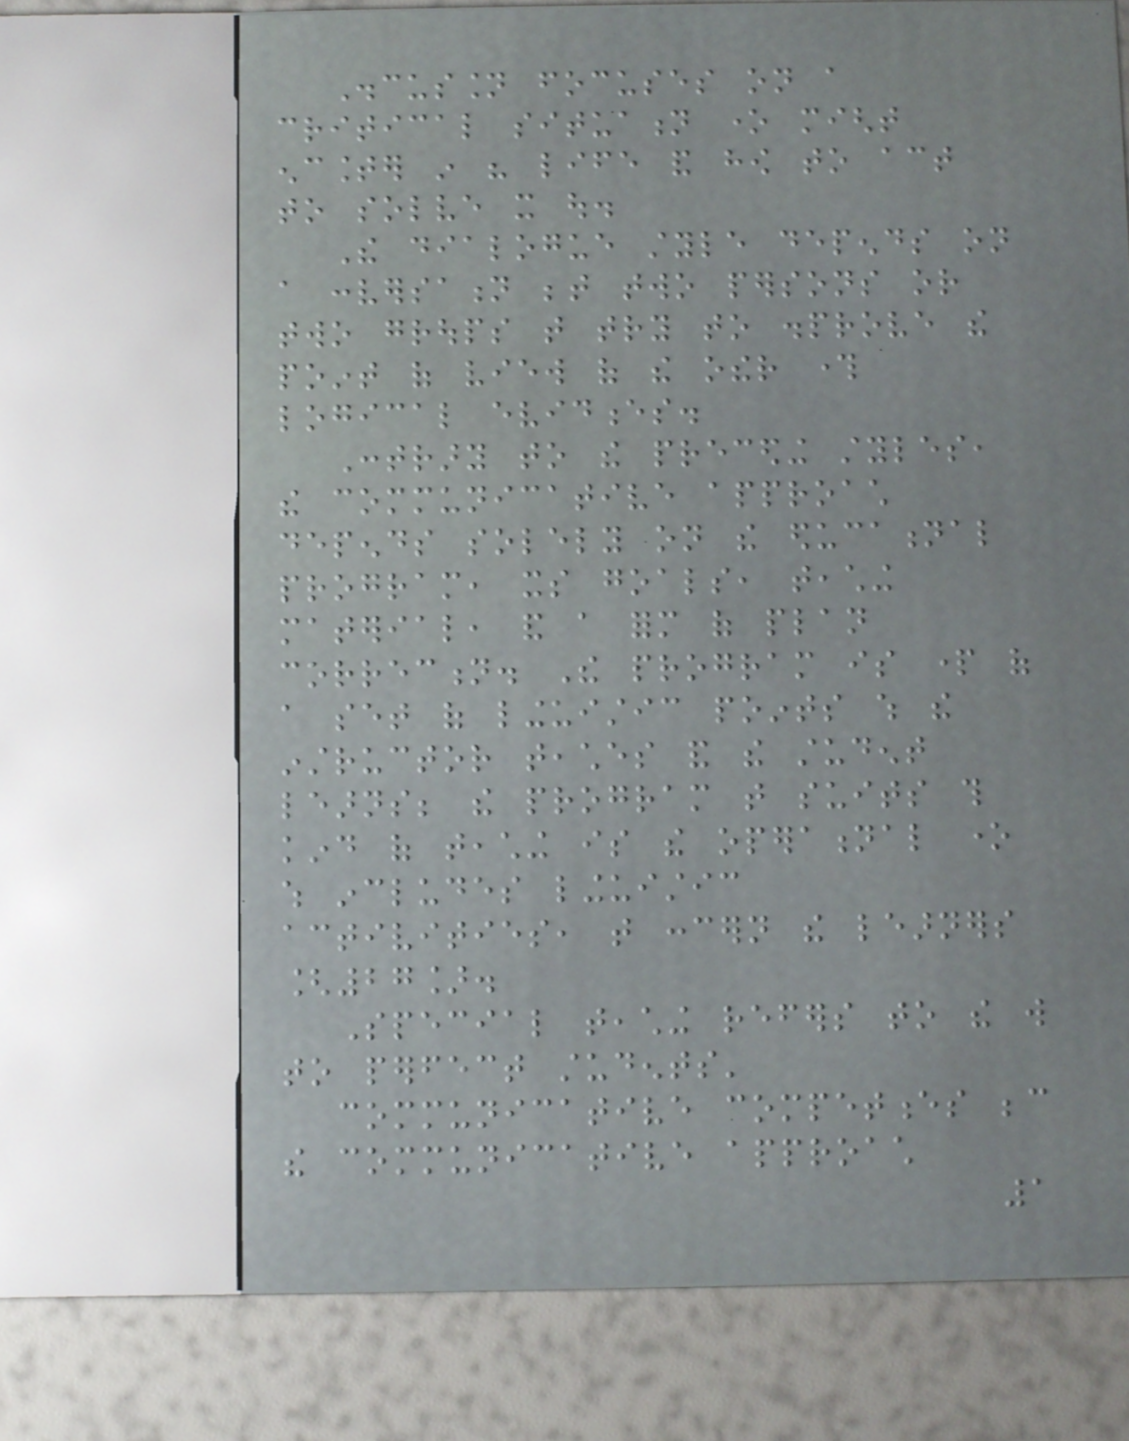Discussion focuses on a
critical situation one might
encounter in his life and how to act
to solve it out.
The dialogue style depends on
a conversation between two persons or
two groups that try to disprove the
point of view of the other through
logical evidences.
Contrary to the preceding styles,
the communicative approach
depends solely on the educational
program, its goals, teaching
material, and a form of plan
correction. The program is part of
a set of linguistic points which the
instructor teaches and the student
learns; the program that suits this
kind of teaching is the operational one
which includes linguistic
activities, that concern the learners
[27].
Special teaching refers to the will
to perfect students'
communicative competences because
the communicative approach
1
